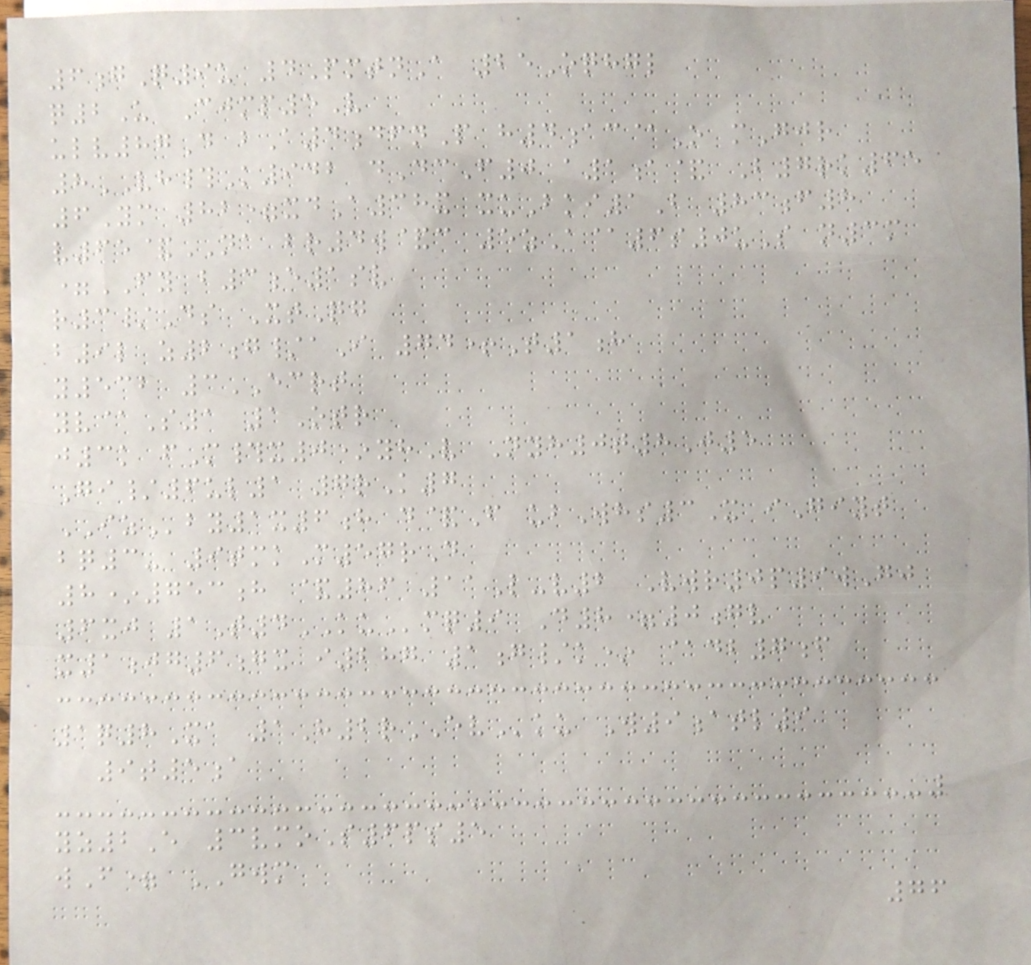6gQ9u 4PmtnA 25Oqhgl
q2U Cjmp5V
ulv87D bA4dfnP h4ac@O mGjr
8VH#K942 dDcF0 a1a& B7rk65
6Ym 82=xdA38x xuBki1B 83f8
v65&NA br4w&c 5zA@6s0uS n3m
=FY b3e1sv
r3/Ds XtQg
b9l z2g/aI 74+T1h
y532 3ECRT
yv@S1 1Otr
j3k fM#x0*yhV Nyh0t8J5
Gi/6ul1 7rK7
IZby1x6h d&F ubWhs3X iGiyt
bq3- 9tmkM57rD
8*753h &86 11L-v2 Vwr0p9wGj
6xj 1T4KUmq9 D8=0gv
x1jg6gx i287 1g/k* @db7f
1q8Xa 1H2rEVku W9atl9
9t5a
yz2E 3vmoS6ps5
wF= GWM
76
